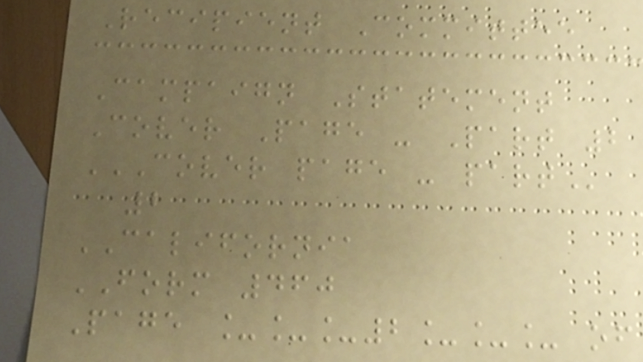Recipient Committee
Campaign Statement
Cover Page - Part 2
COVER PAGE - PART
2
CALIFORNIA
FORM 460
Page ___2___ of
